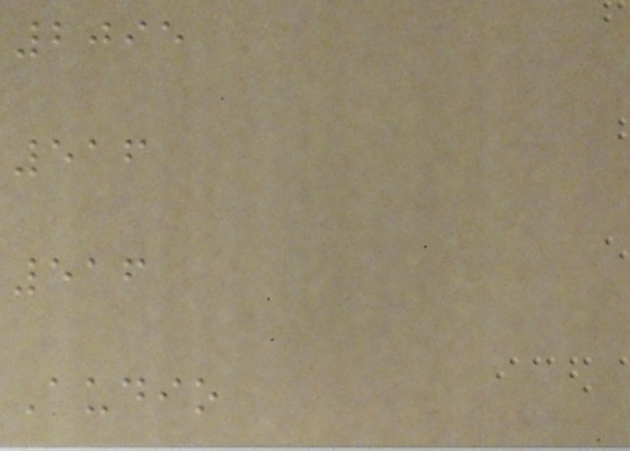2095
516
516
Audio
